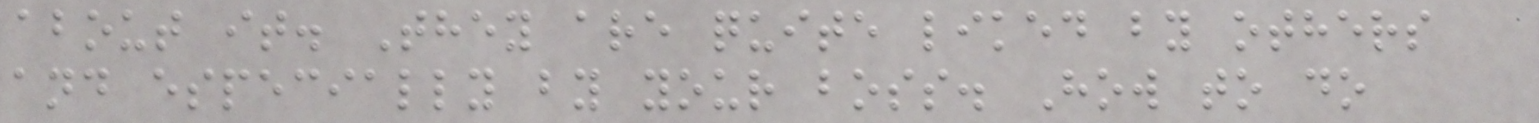about it. They are quite liked by others
and especially by your boss. How to do
